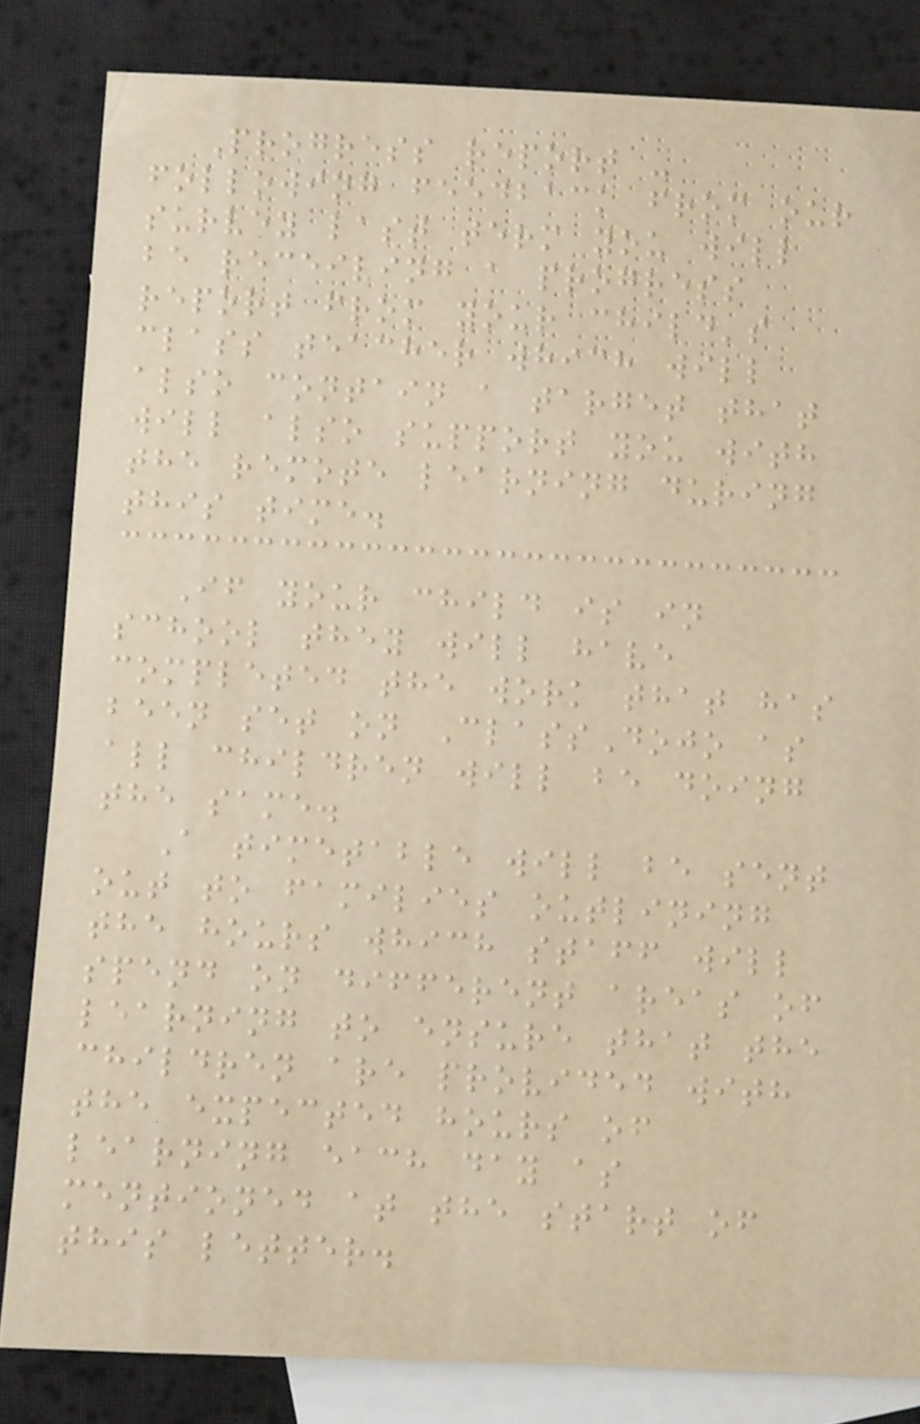Progress report -
following feedback from our
survey last term you will
be receiving a progress
report from your child's
class teacher which will
also contain a target that
will also support you with
the remote learning during
this time.
If your child is in
school they will have
completed the work that has
been set on ClassDojo as
all children will be doing
the same.
A timetable will be sent
out to families outlining
the hours which staff will
spend on different areas of
learning to ensure that the
children are provided with
the expected hours of
learning each day as
mentioned at the start of
this letter.
